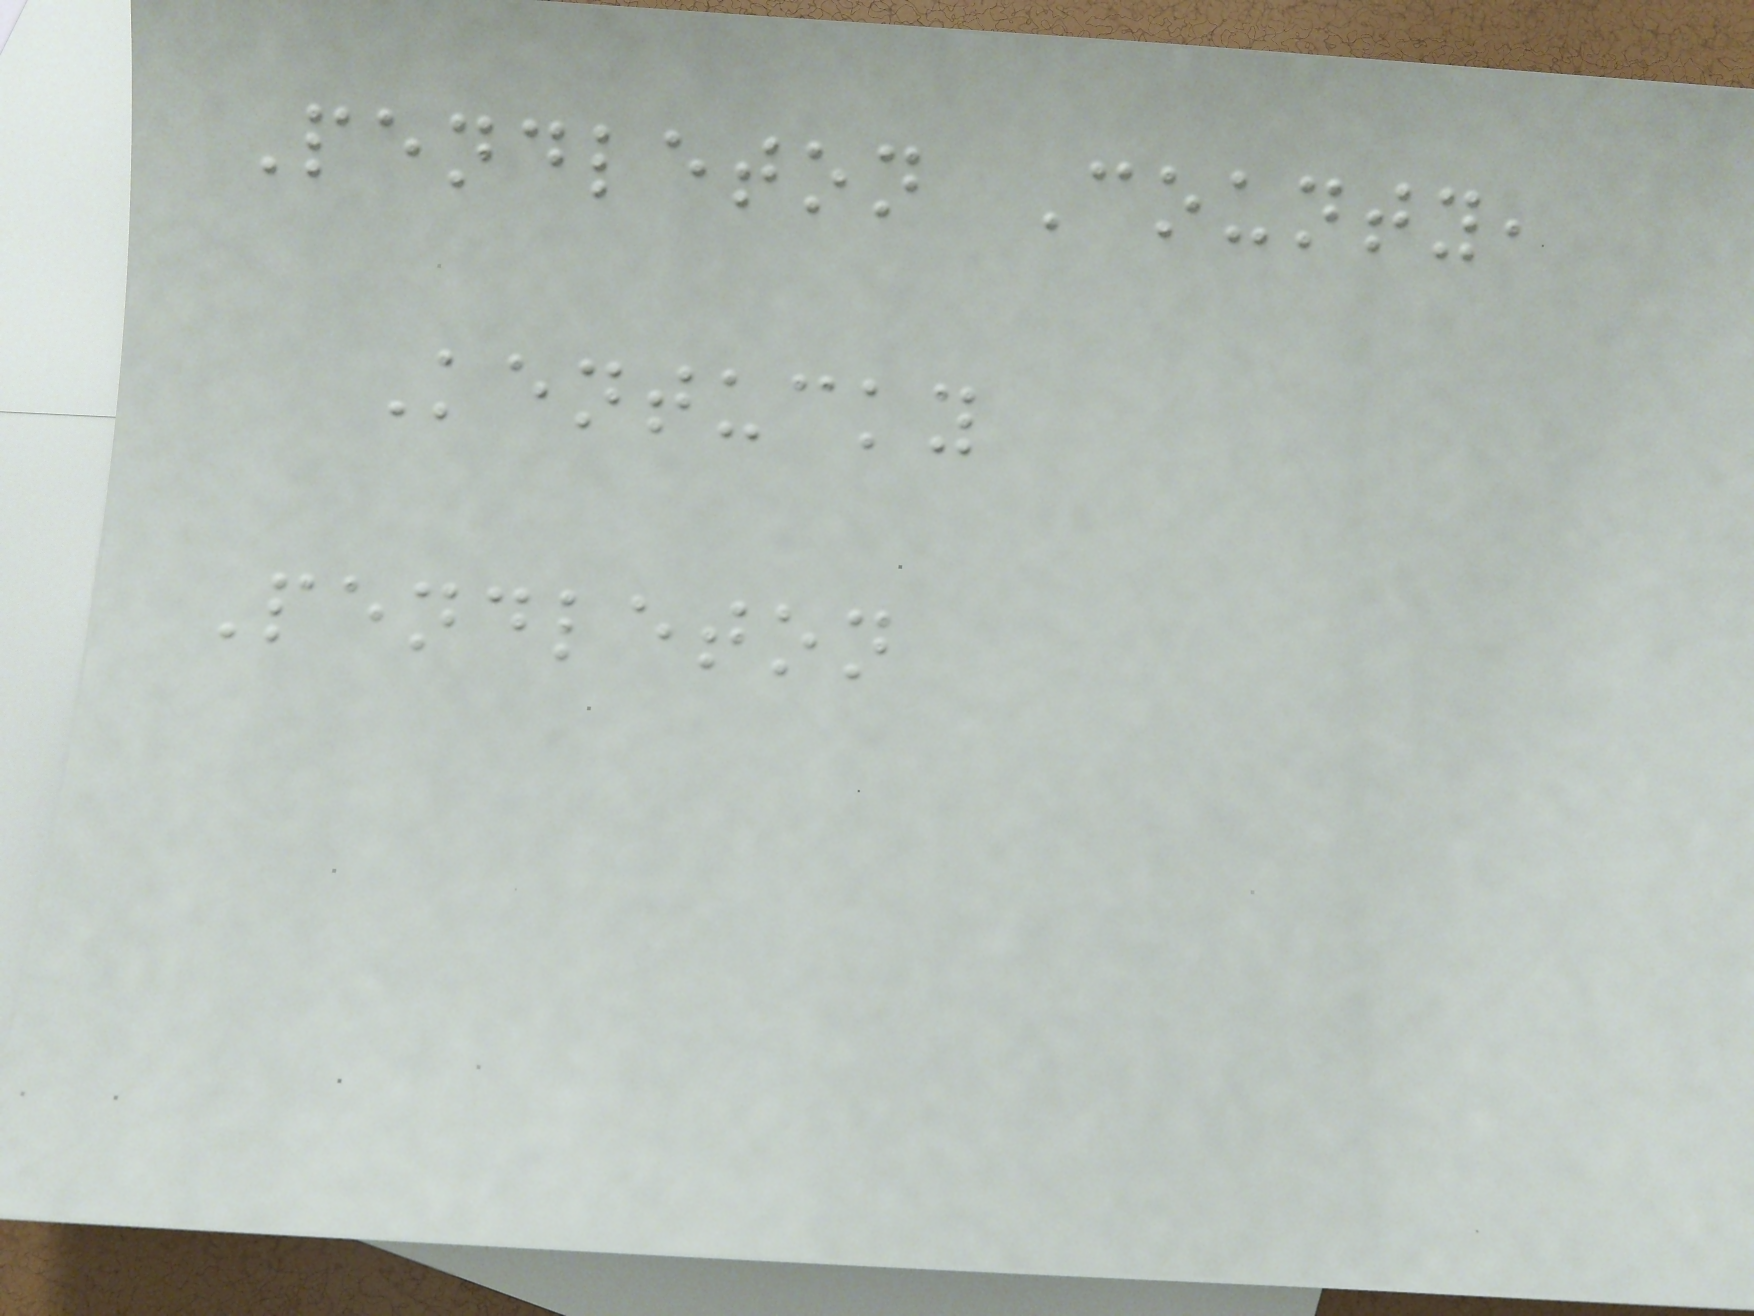Pendleton County,
Kentucky
Pendleton
